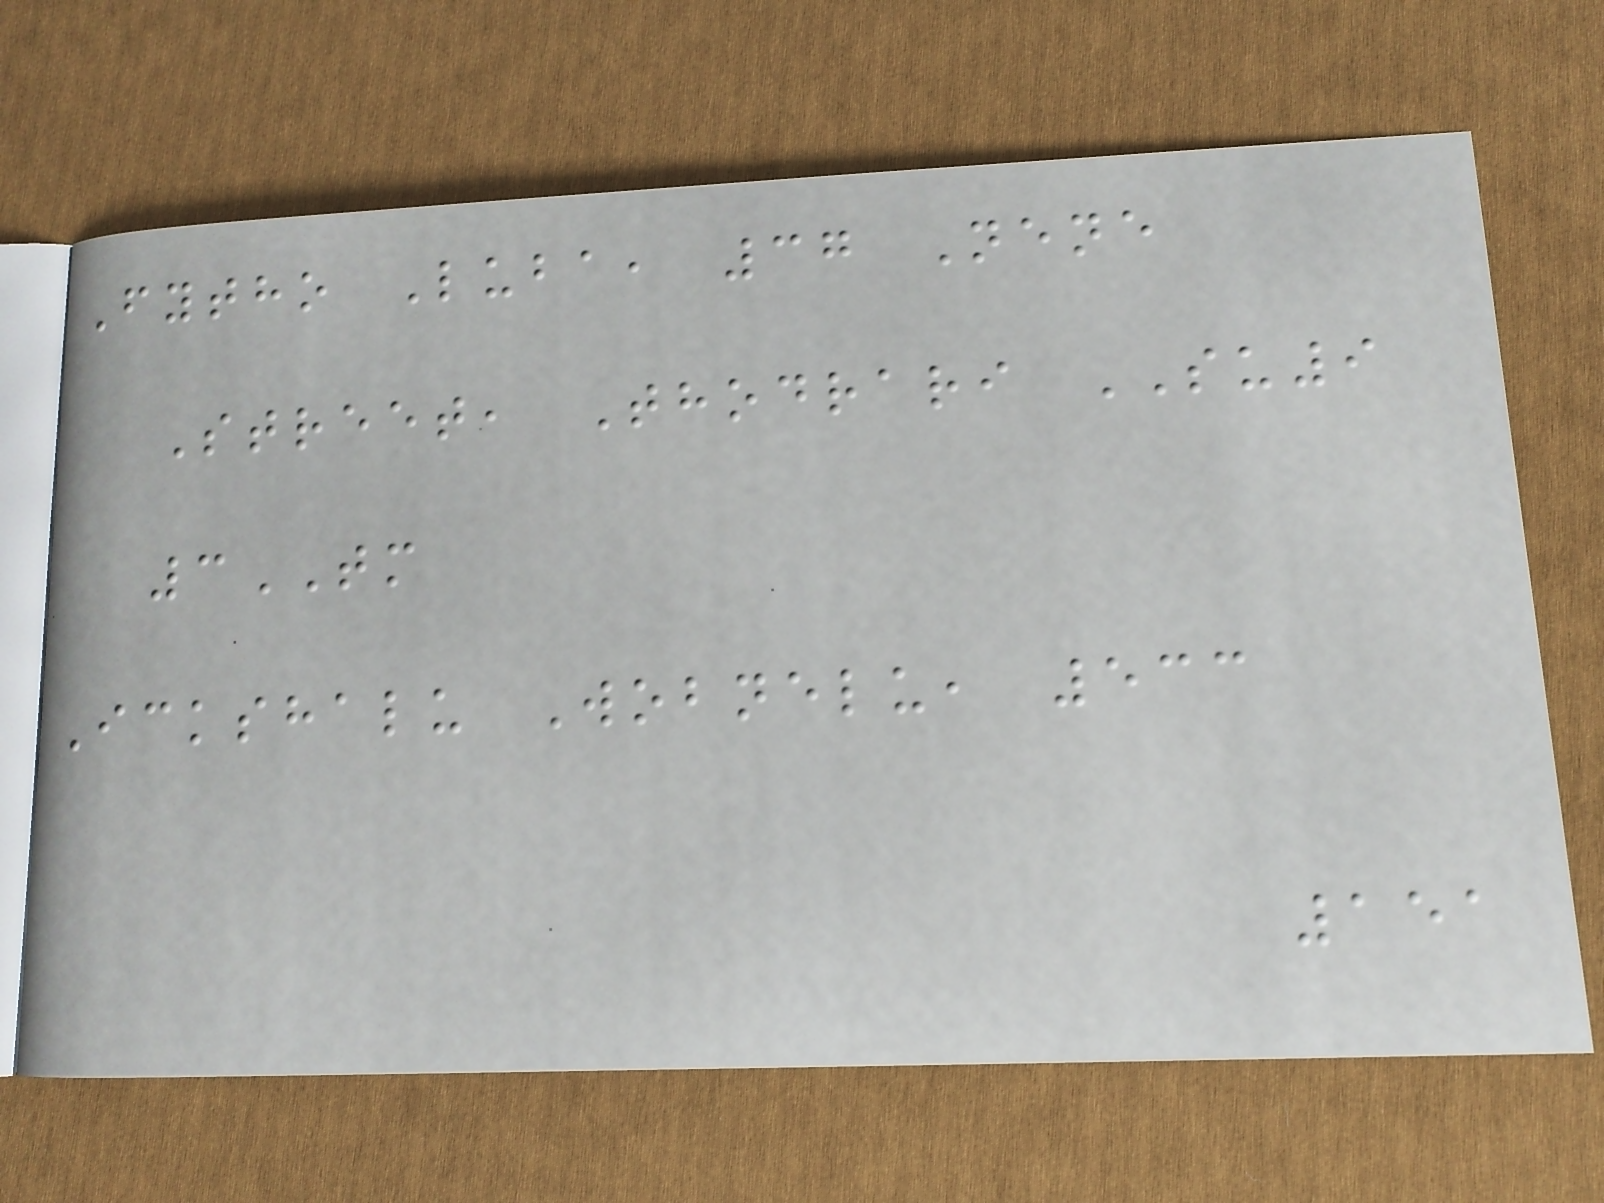Fytho Luba, 37 Nene
Street, Thodrari SU9
3TM
Ickshalu Wobnelu, 533
151
